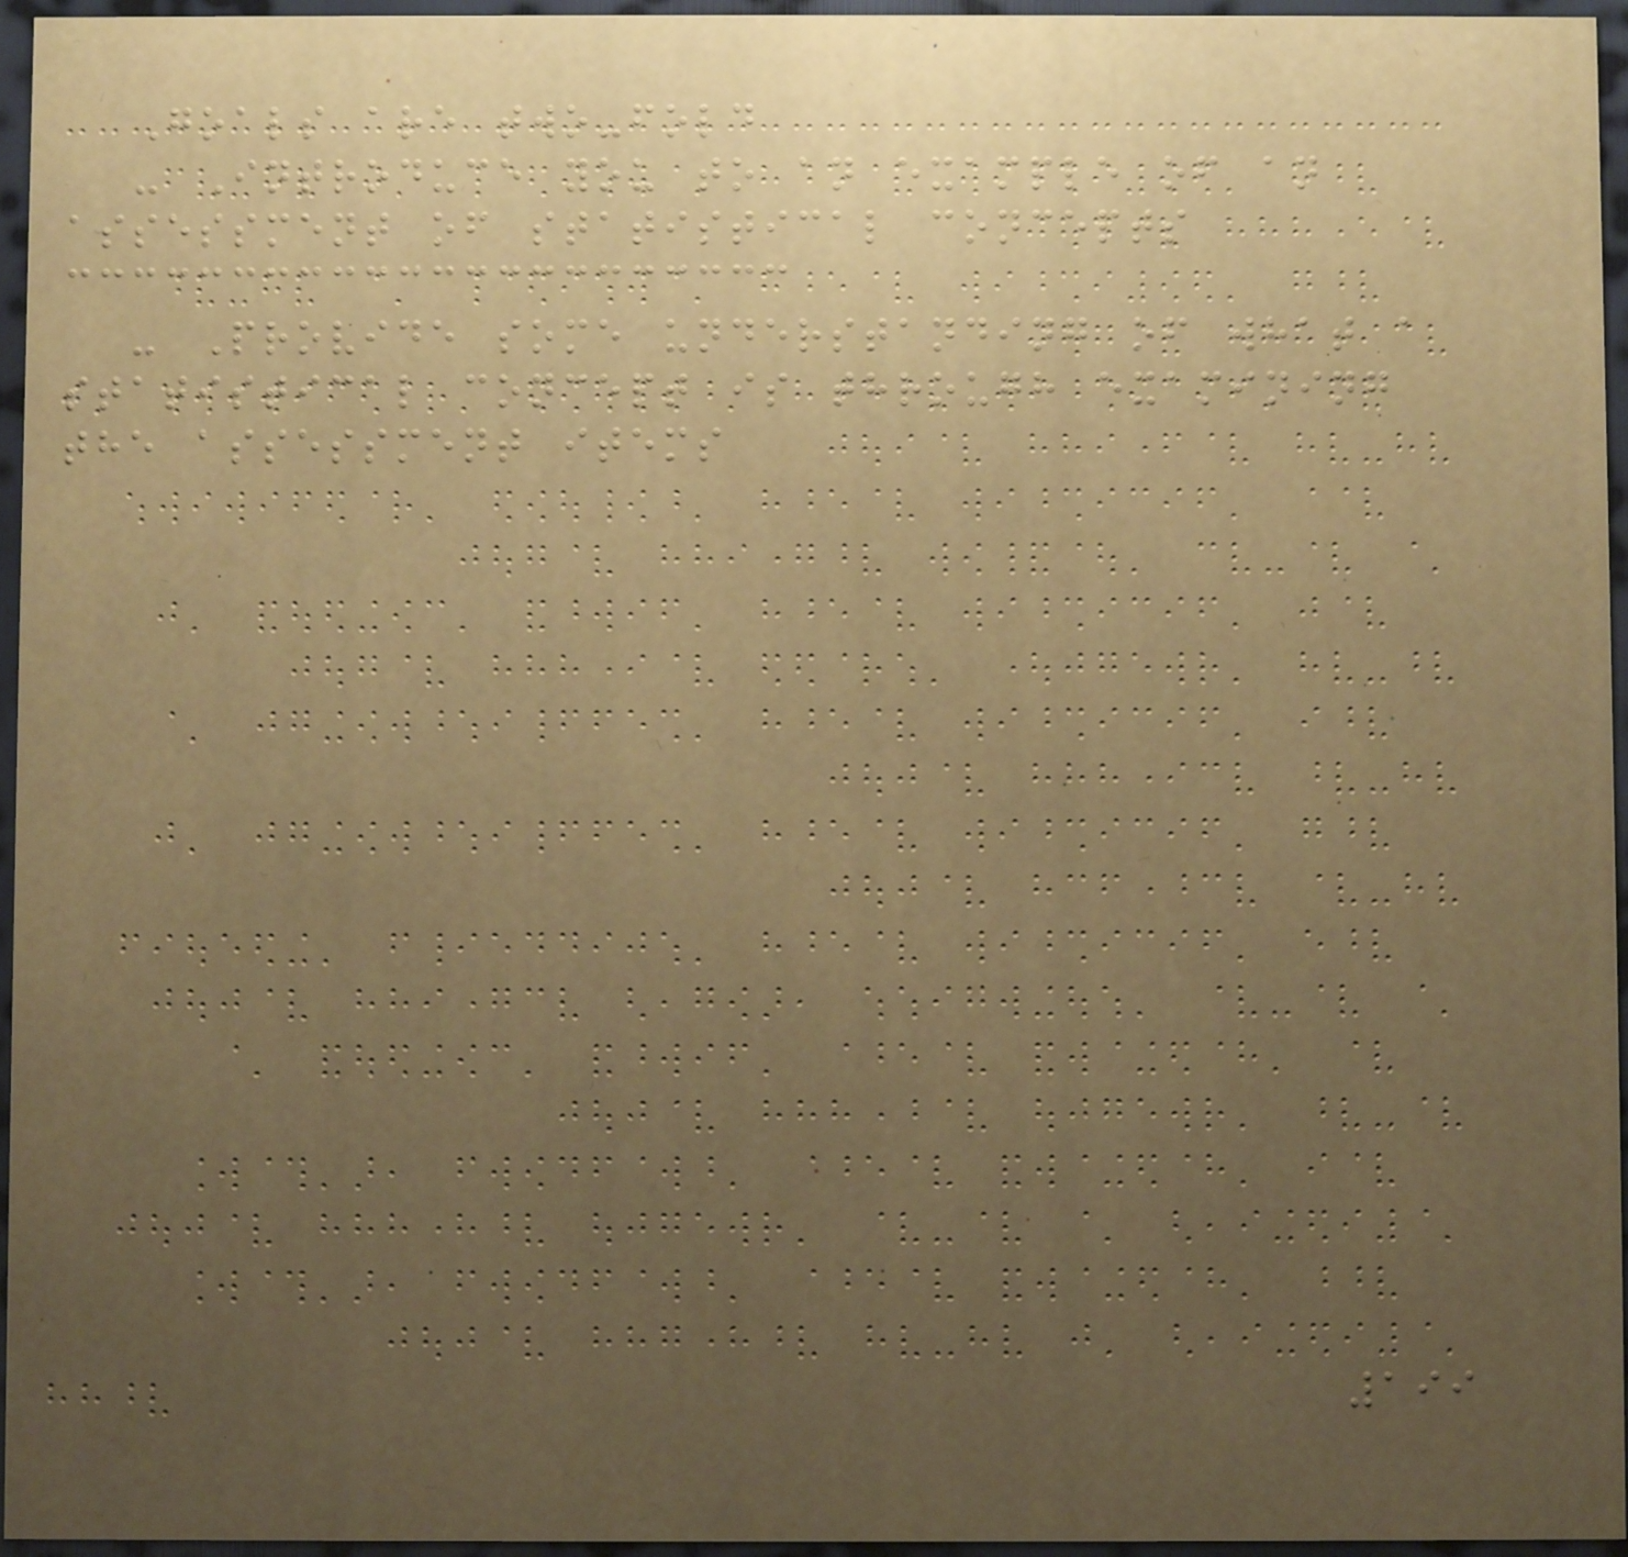Goals are two-fold
- Introduce you to an example of an
assessment of statistical concepts
- Provide some understanding of what a
statistical concept is through examining
the assessment items
199
